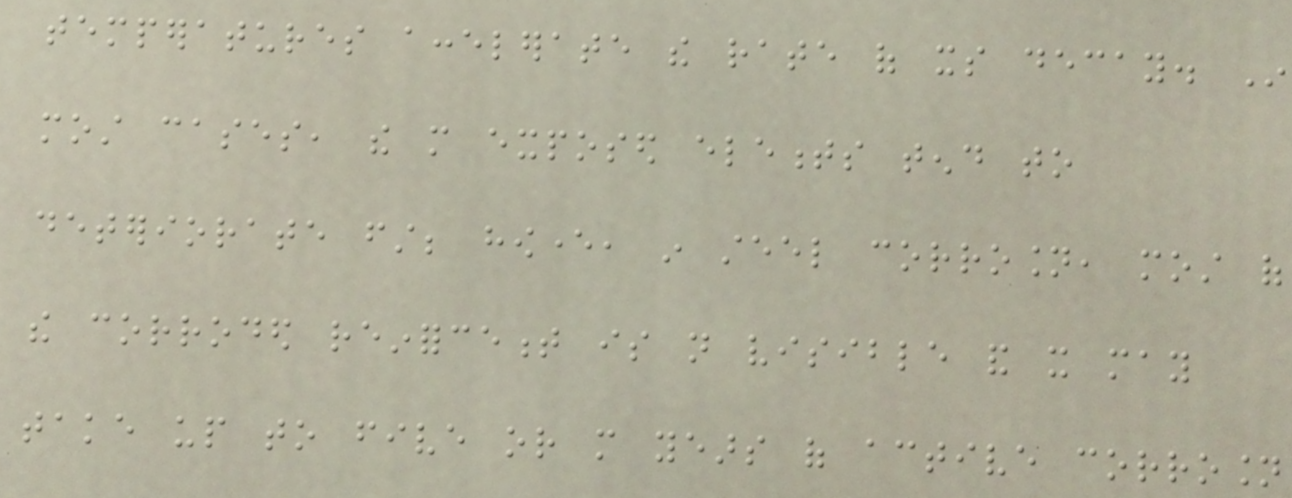temperatures accelerate the rate of its decay. In
most cases, the more exposed elements tend to
deteriorate first; however, in steel corrosion, most of
the corroded reinforcement is not visible and it may
take up to five or more years of active corrosion
